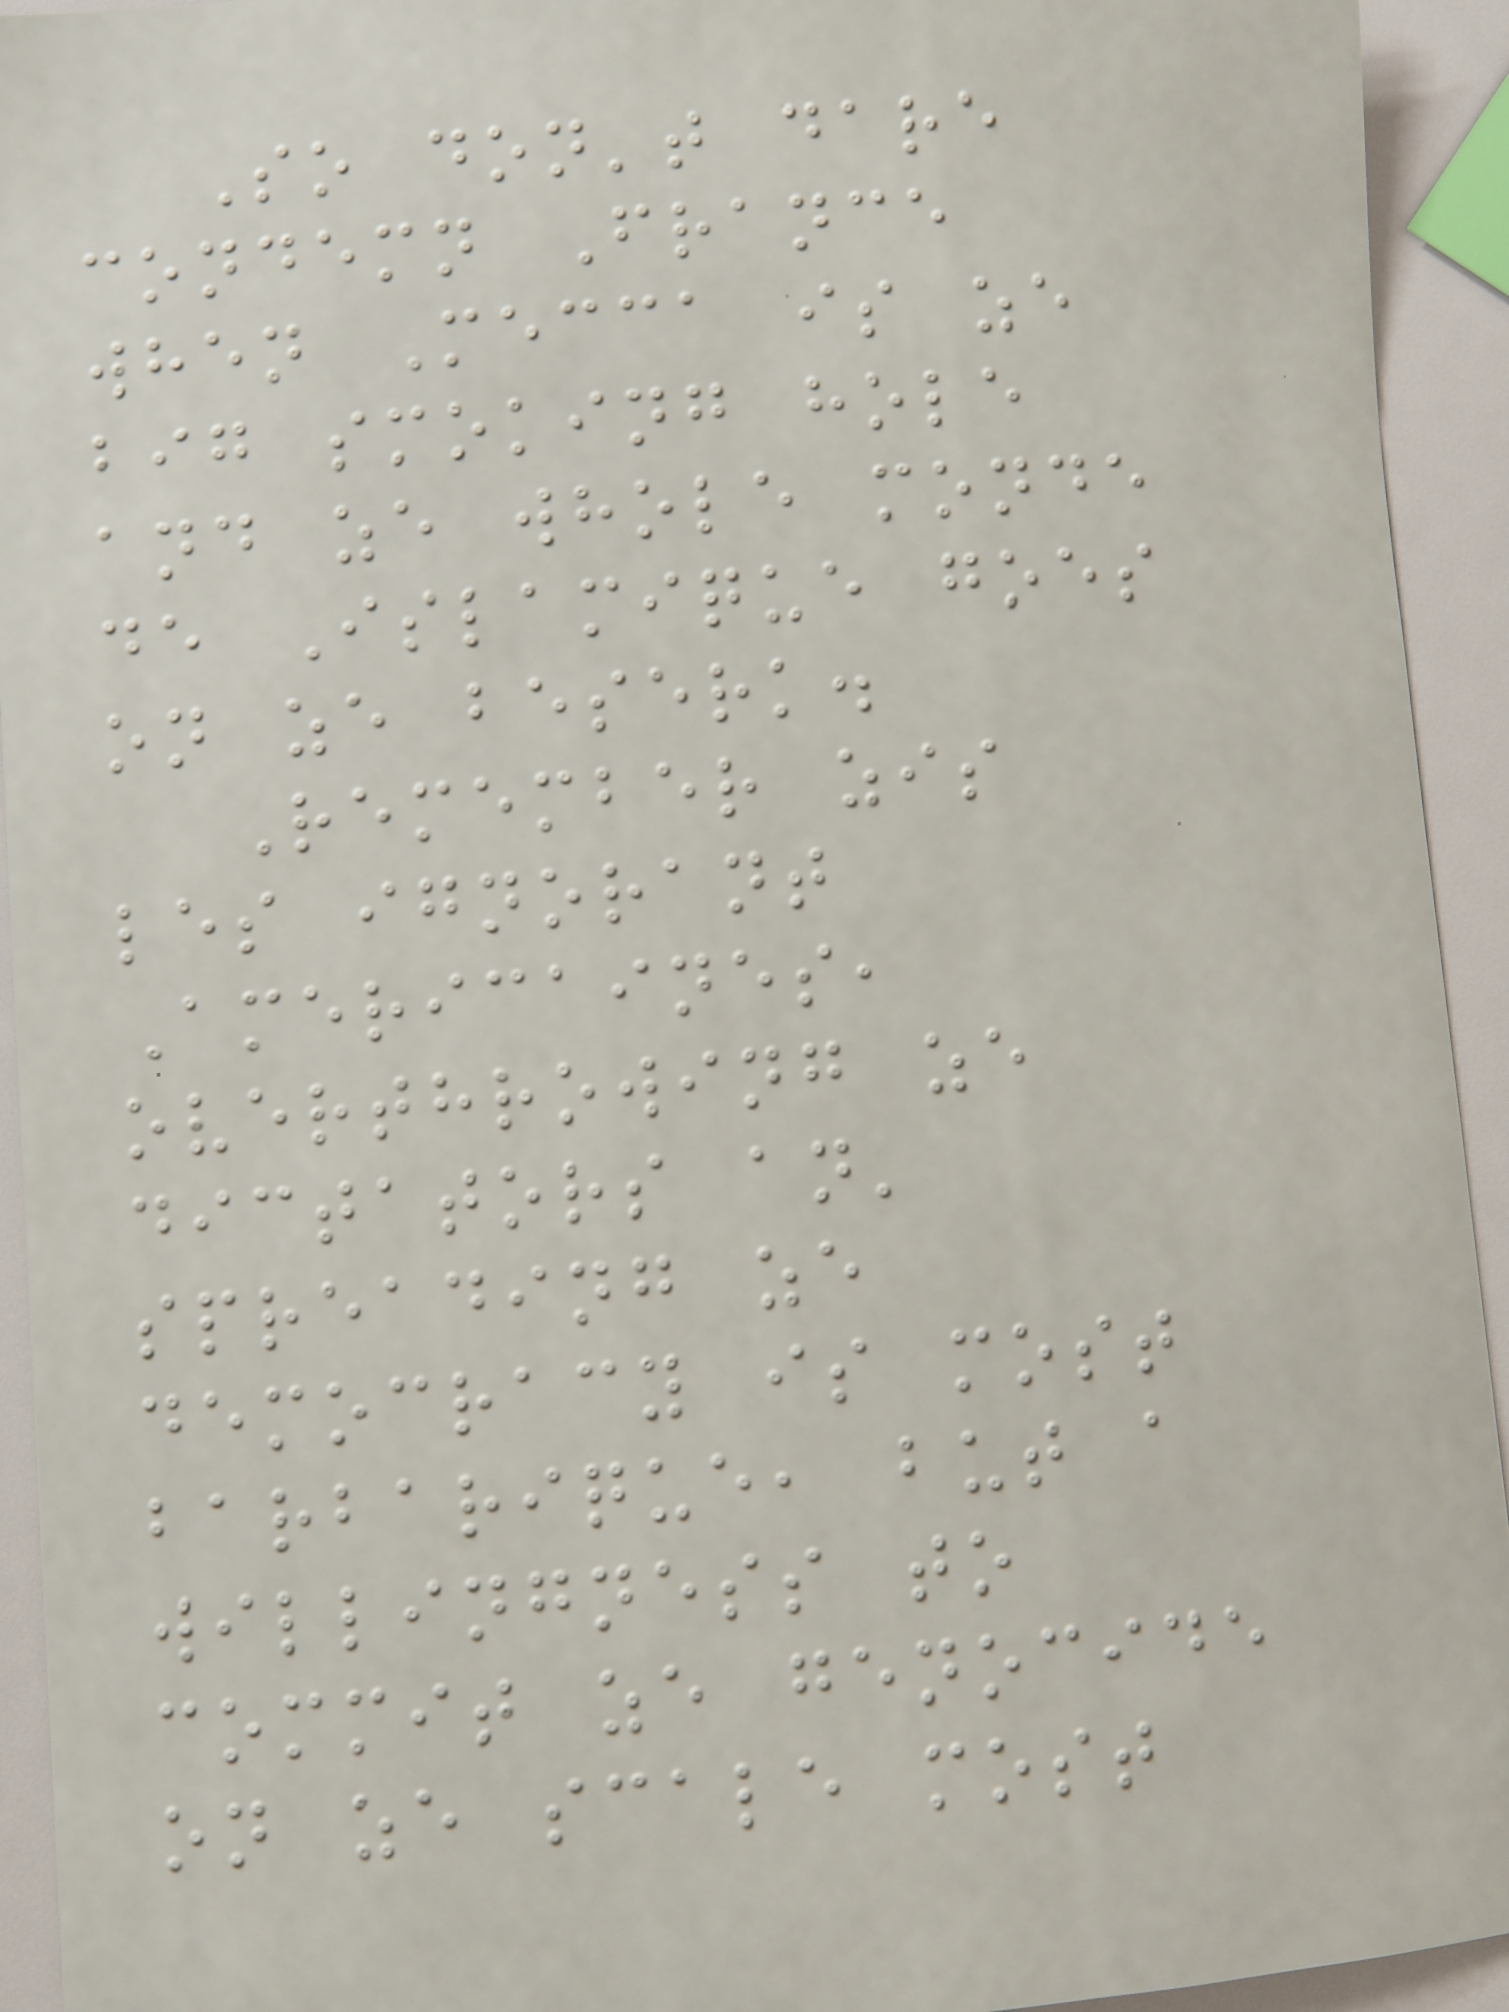So don't dare
condemn France
when Mecca is ze
big smoking hole
and ze whole monde
de Islamique goes
on ze beserk.
Remember zis
les ignorant
Americaines,
overthrowing ze
dictators an'
spreading ze
democracy is most
barbarique, but a
willingness to
commit ze genocide
on ze scale most
